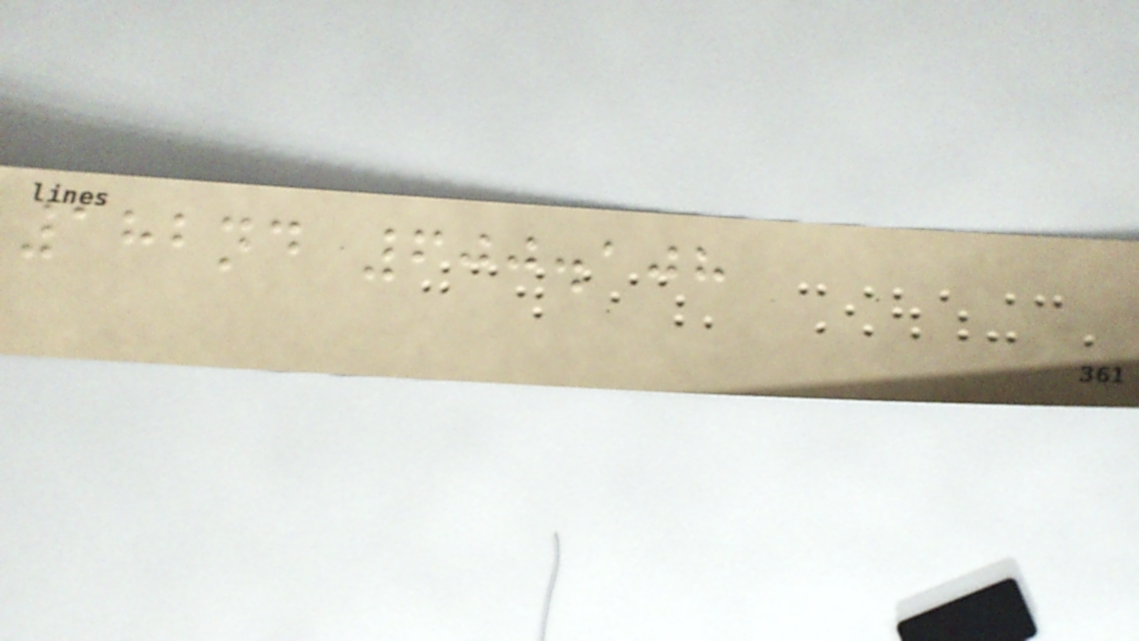182nd 600.108
